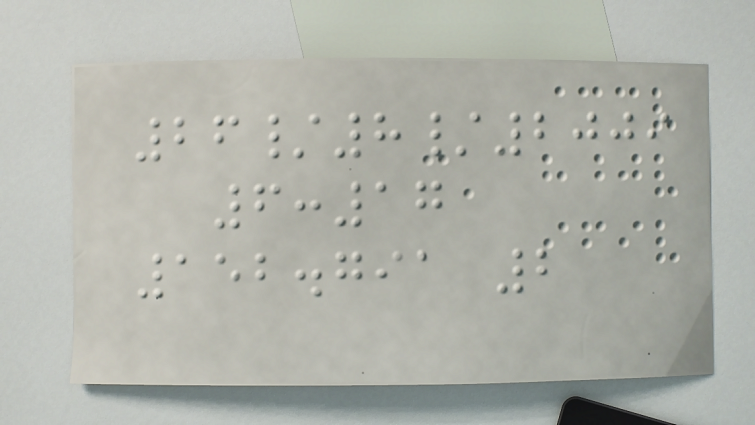26/8/2009
6:17
152.791 2
